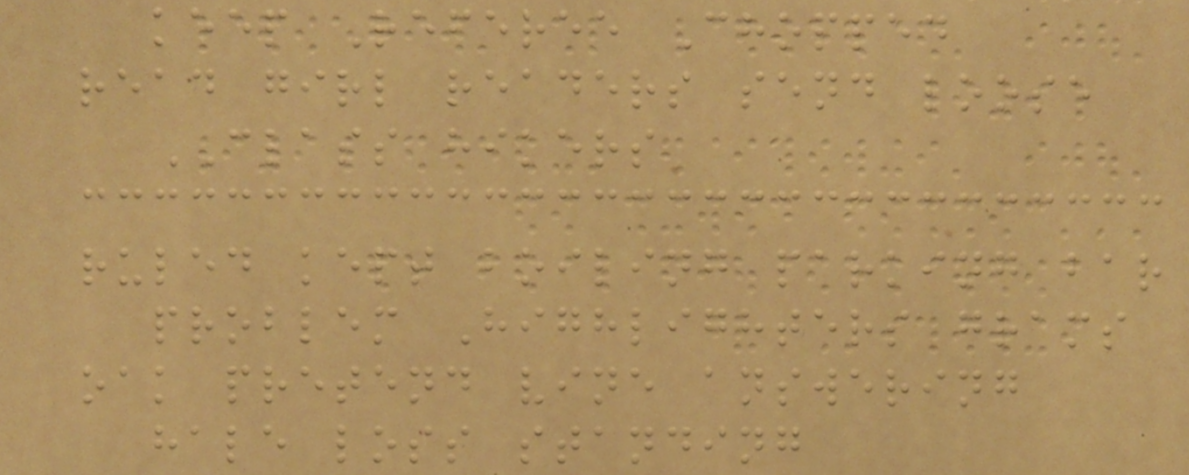keep Referee Chopped
read girl readers send loose
CLASS hikers
ruled kept boiling parking bar
problem Highlighters grams
oak pretend vine answering
hale loss standing
